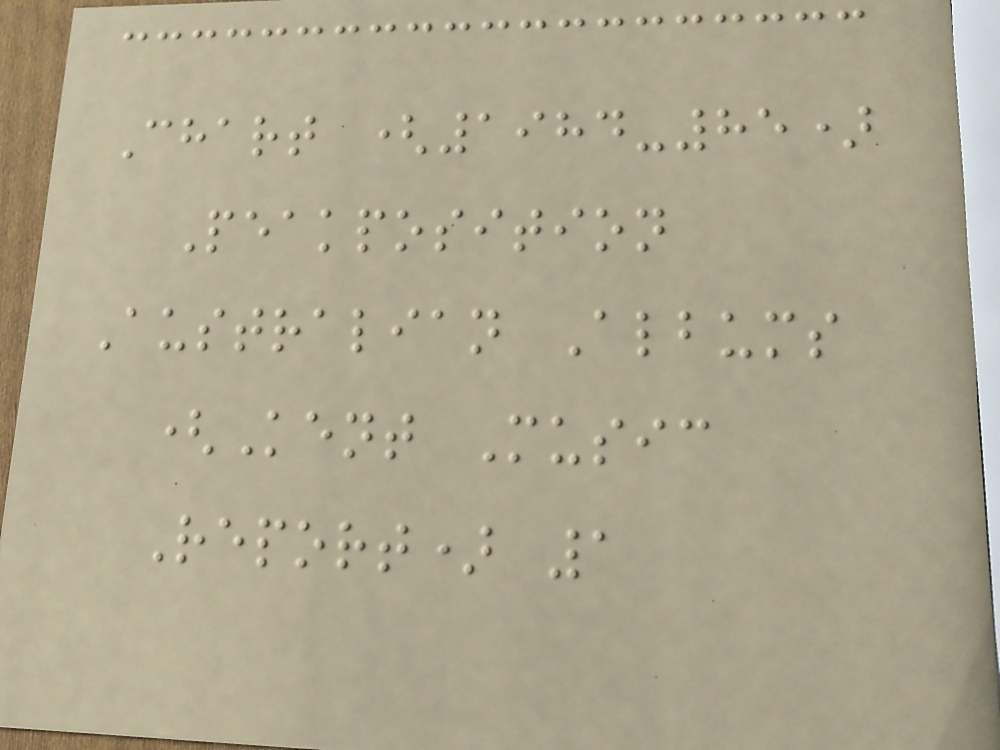Chart (1984-85)
Peakposition
Australian Albums
(Kent Music
Report) 1
